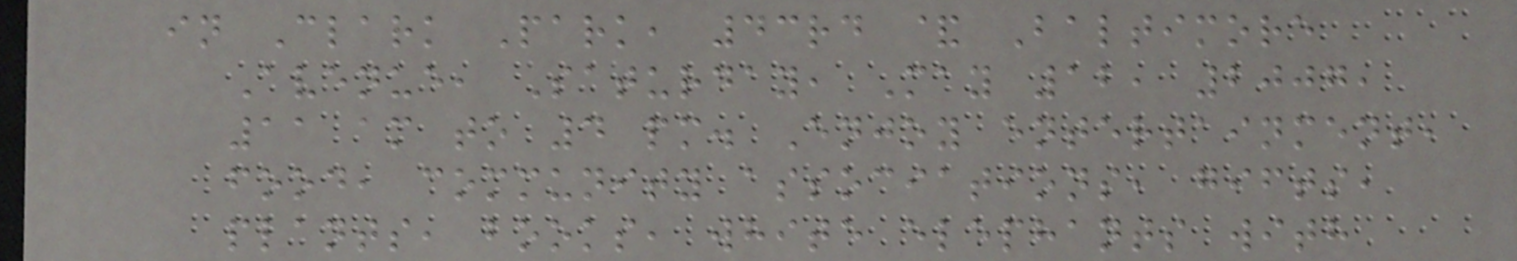in Clark Park, 43rd & Baltimore
Avenue, Saturday, May 12, 2007,
11 am to 4 pm. Enjoy entertainment,
food, community associations, gifts,
plants, books, white elephants with
